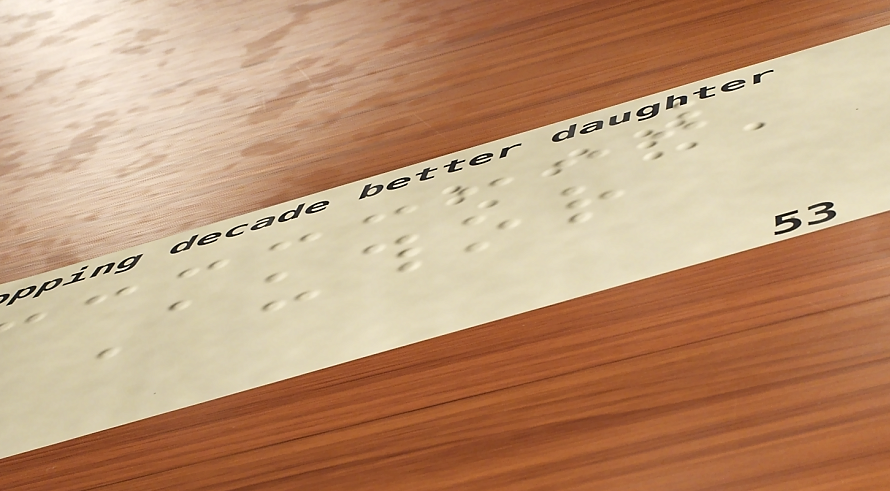Author
